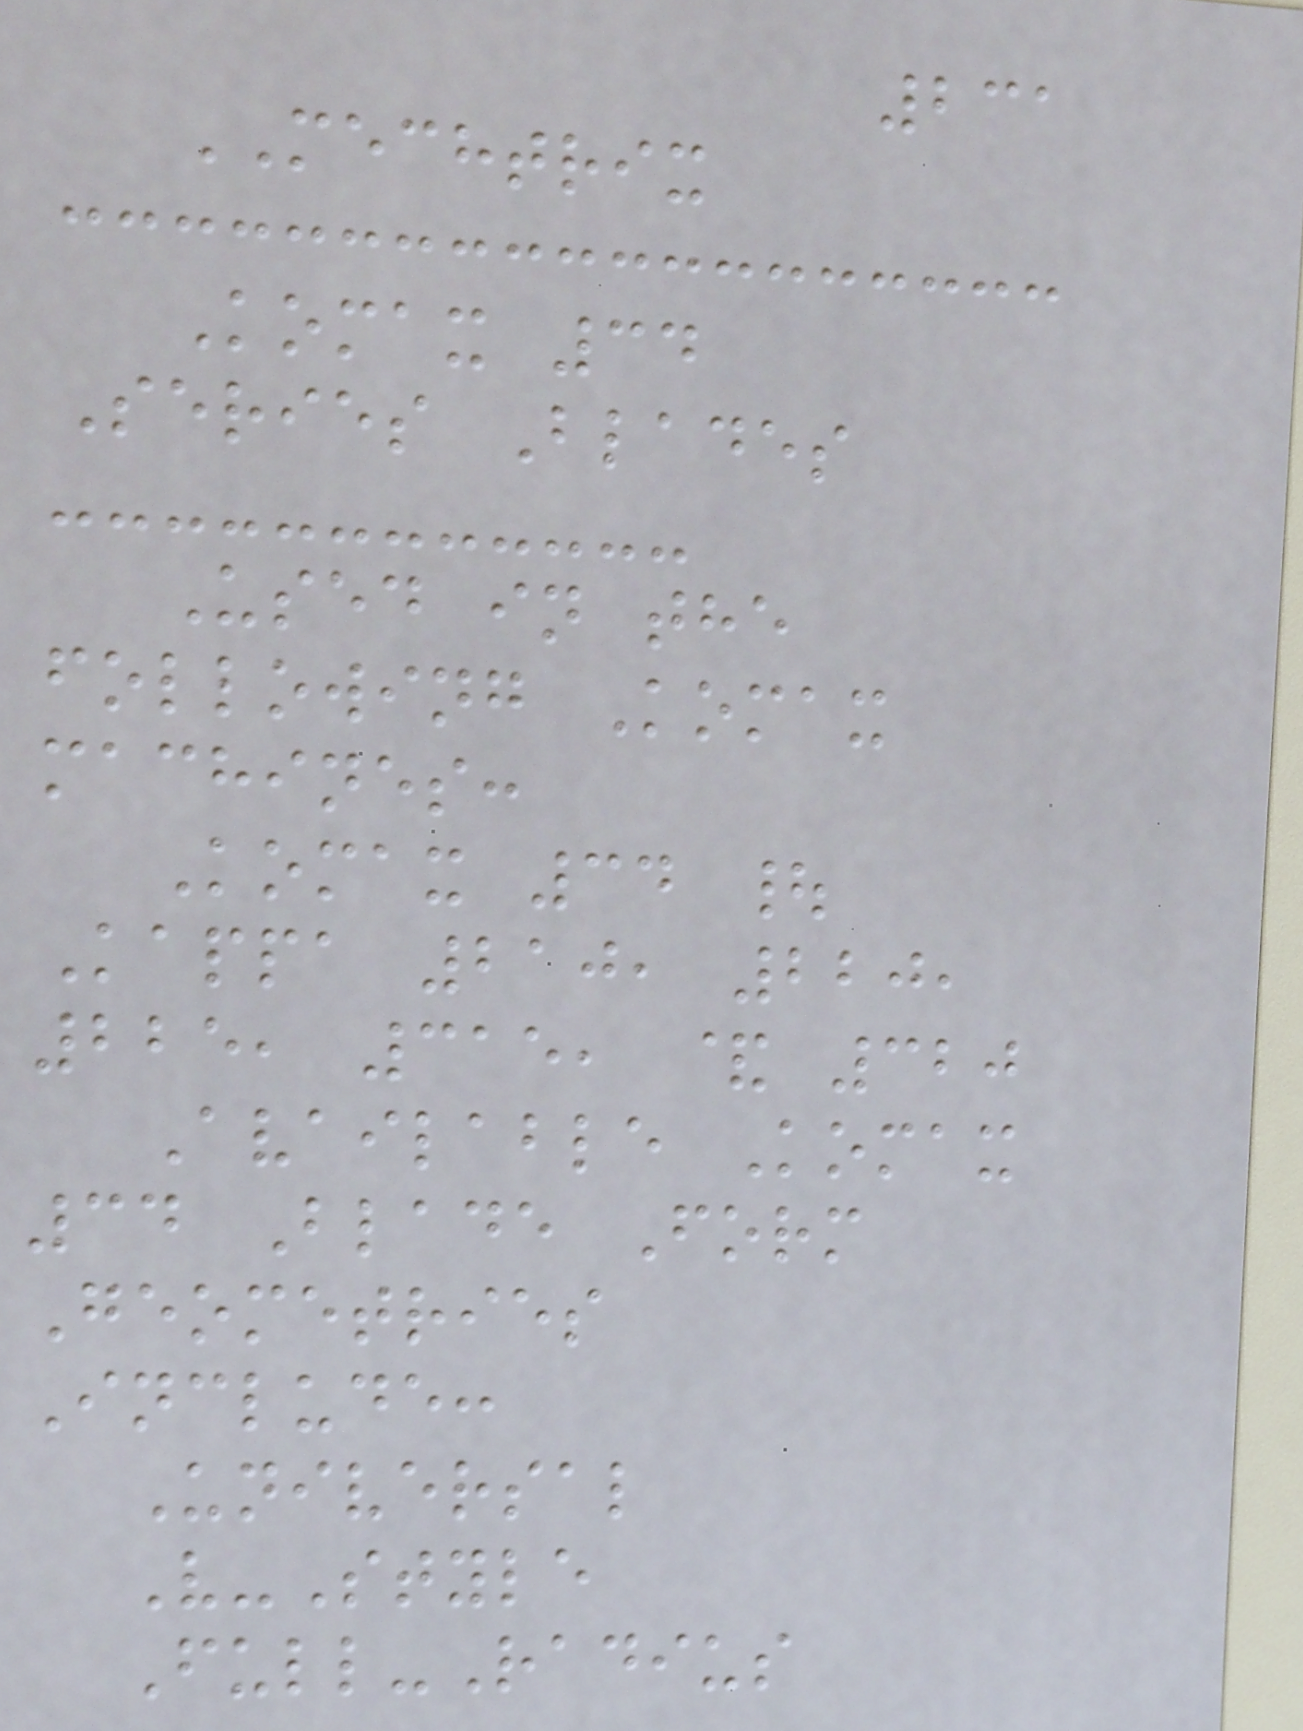231
MECHTRIX
Komax 34
Series Blades
Used in the
following Komax
machines:
Komax 34 |
Kappa 210, 220,
225, 315, & 320
Available Komax
34 Blade Form
Geometries
Include:
Universal
V-Style
Full-Radius
